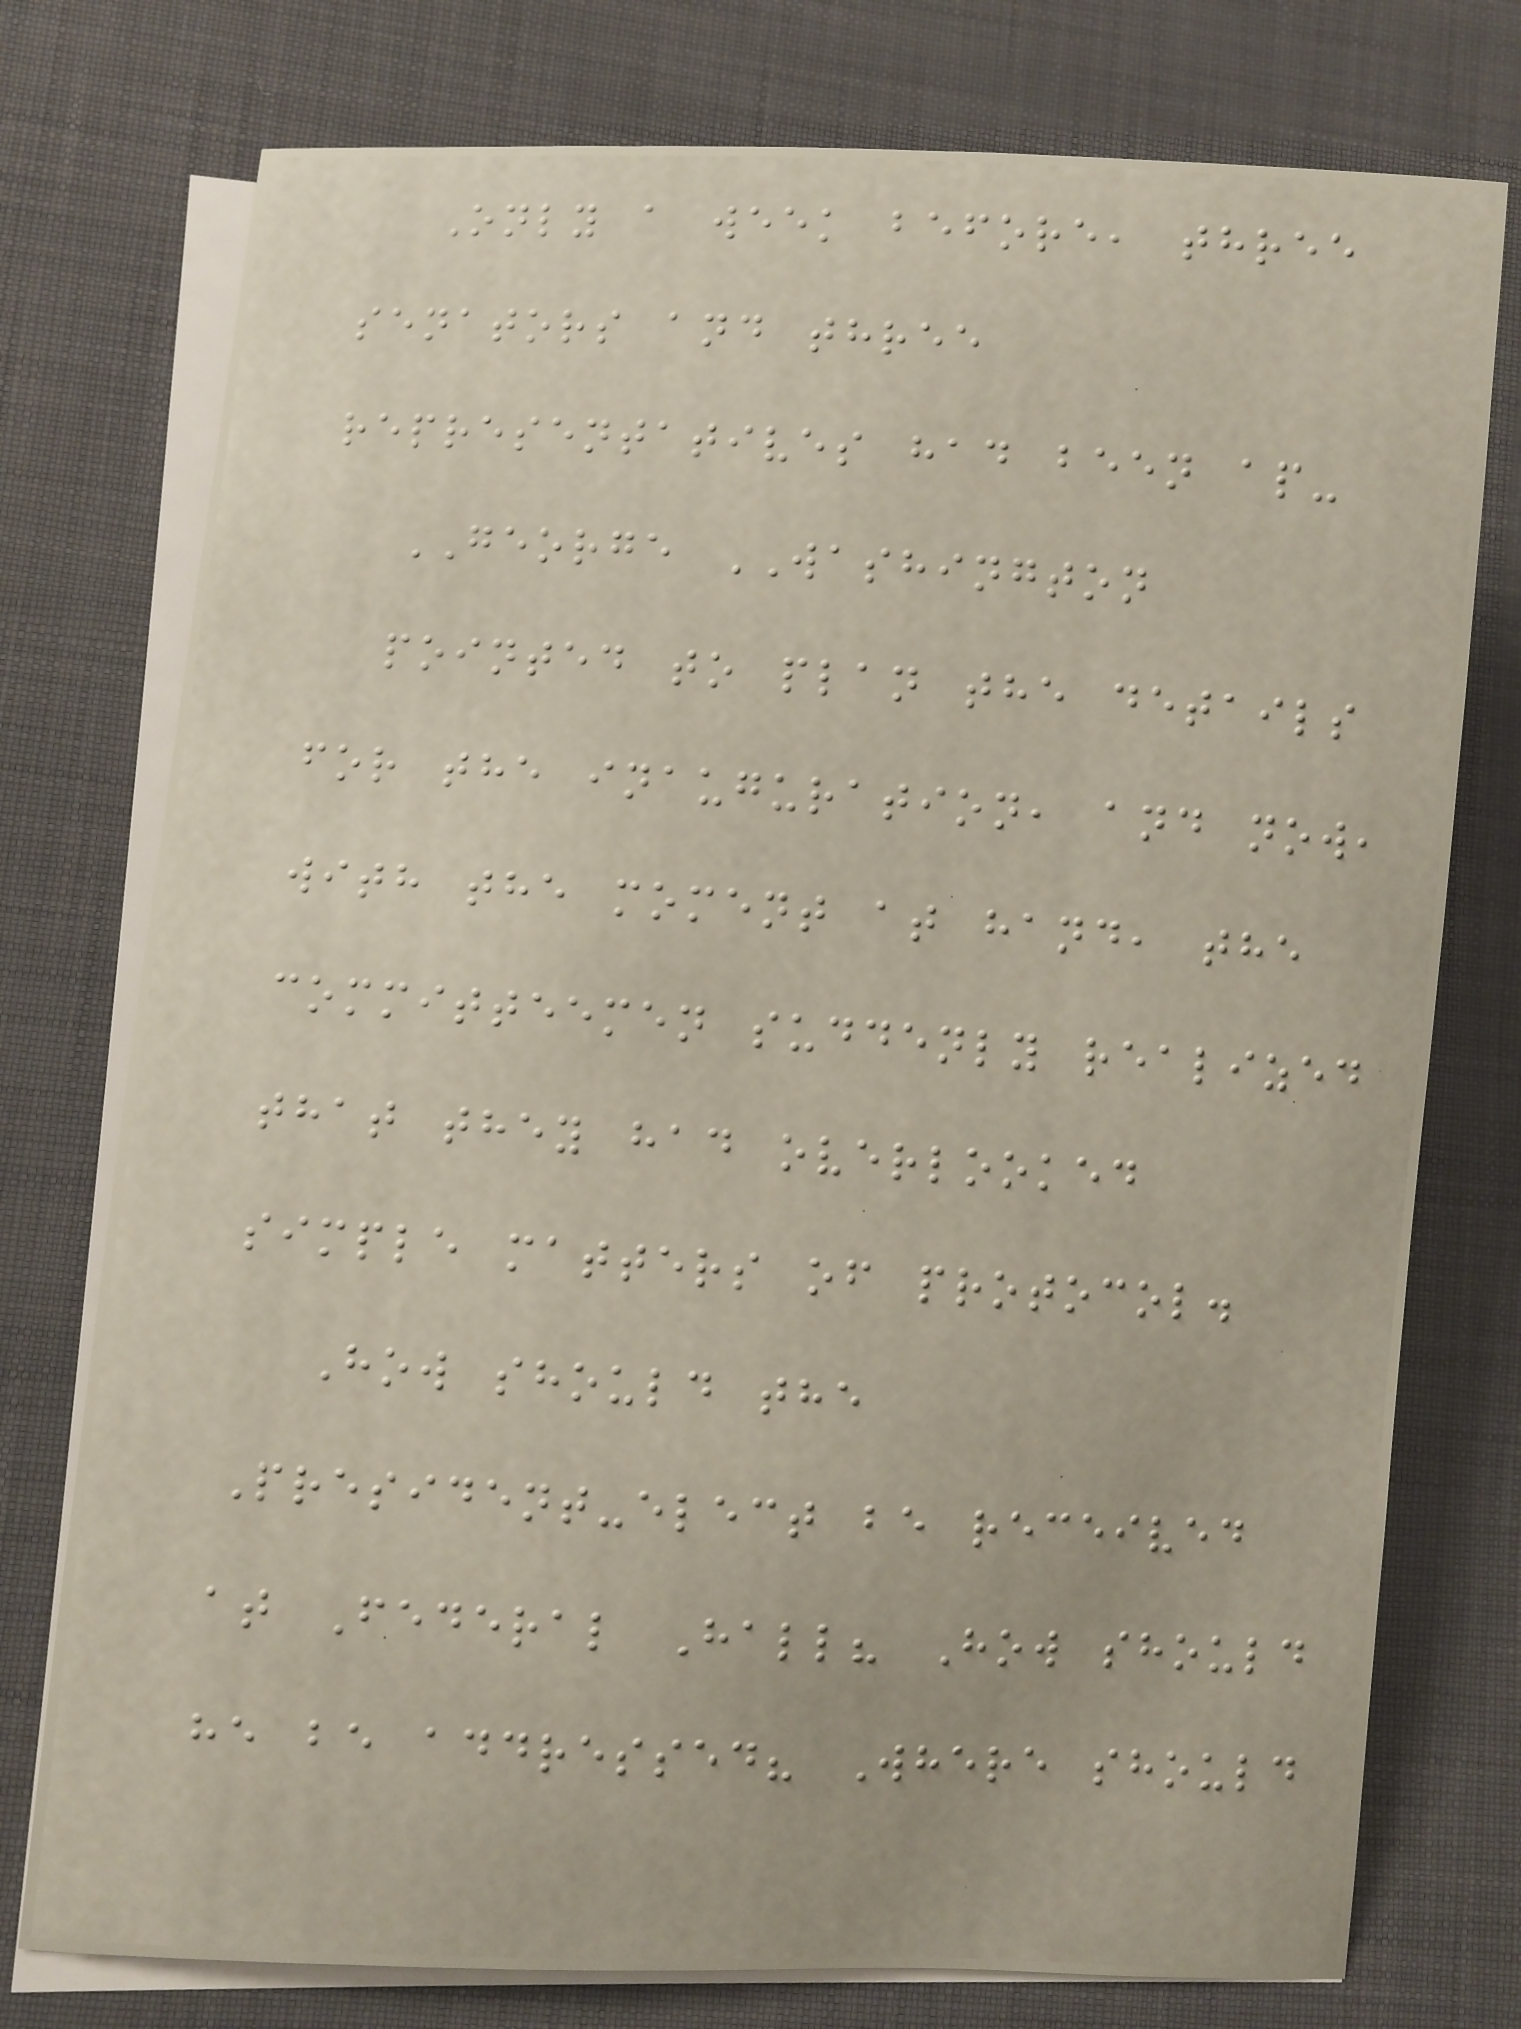Only a week before, three
senators and three
representatives had been ap-
GEORGE WASHINGTON
pointed to plan the details
for the inauguration, and now,
with the moment at hand, the
committeemen suddenly realized
that they had overlooked
simple matters of protocol.
How should the
President-elect be received
at Federal Hall? How should
he be addressed? Where should
